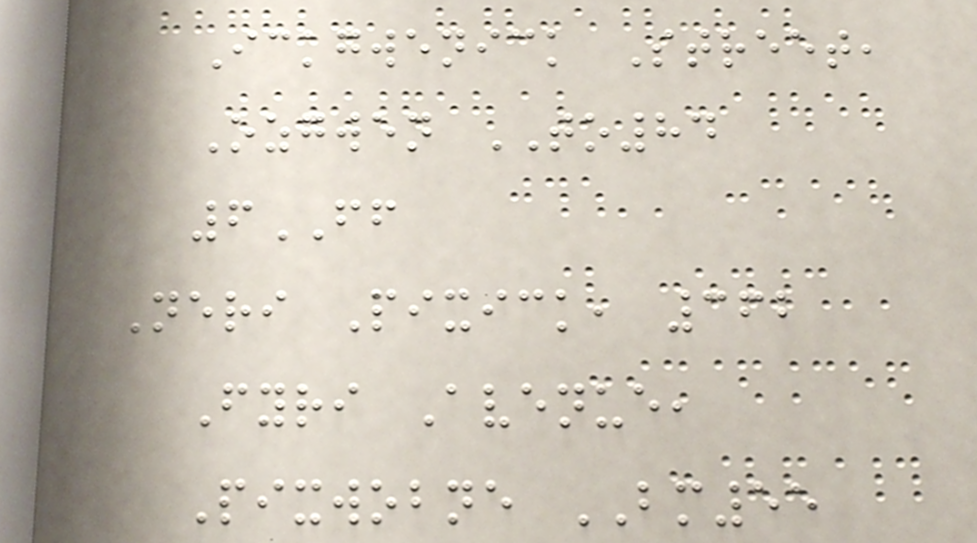Ickgwenick Street,
Ozgwen TO84
6FF
Neri Pixick, 362
Fyri Avenue,
Pixwobne BM55
